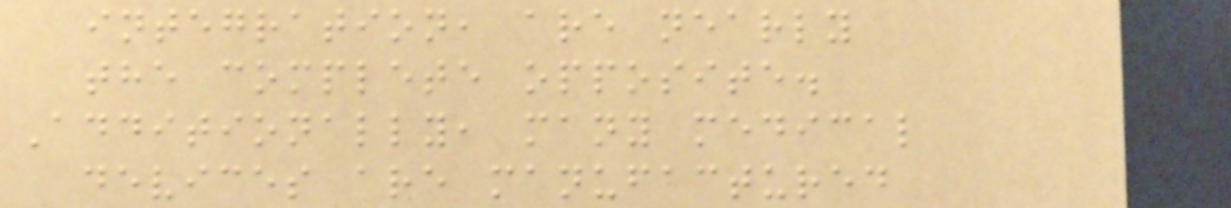integration, are nearly
the complete opposite.
Additionally, many medical
devices are manufactured
